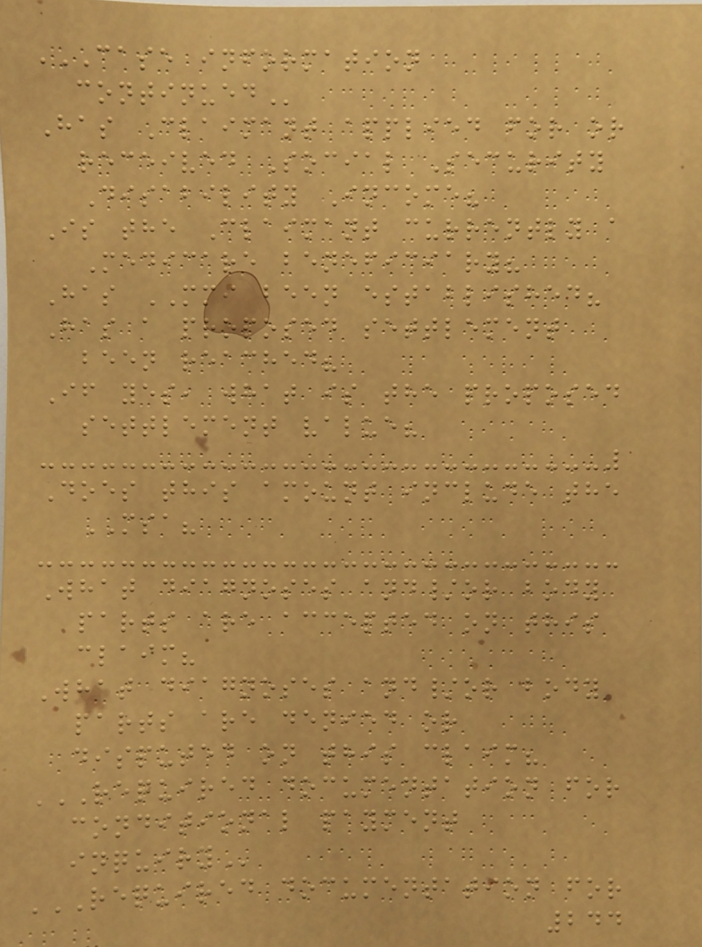CASE INFORMATION
CONTINUED
Has Claimant applied for or
received Social Security
Disability Income?
Is the Claimant currently a
Medicare beneficiary?
Has MMI been established?
Has a proposed settlement
been reached?
If yes, what is the proposed
settlement value?
Does this amount include the
MSA?
What diagnoses and/or body
parts are accepted on this
claim?
What diagnoses and/or body
parts are denied or
disputed on this claim?
REQUIRED DOCUMENTATION FOR
CONDITIONAL PAYMENT
INQUIRY
REQUIRED DOCUMENTATION FOR
244
